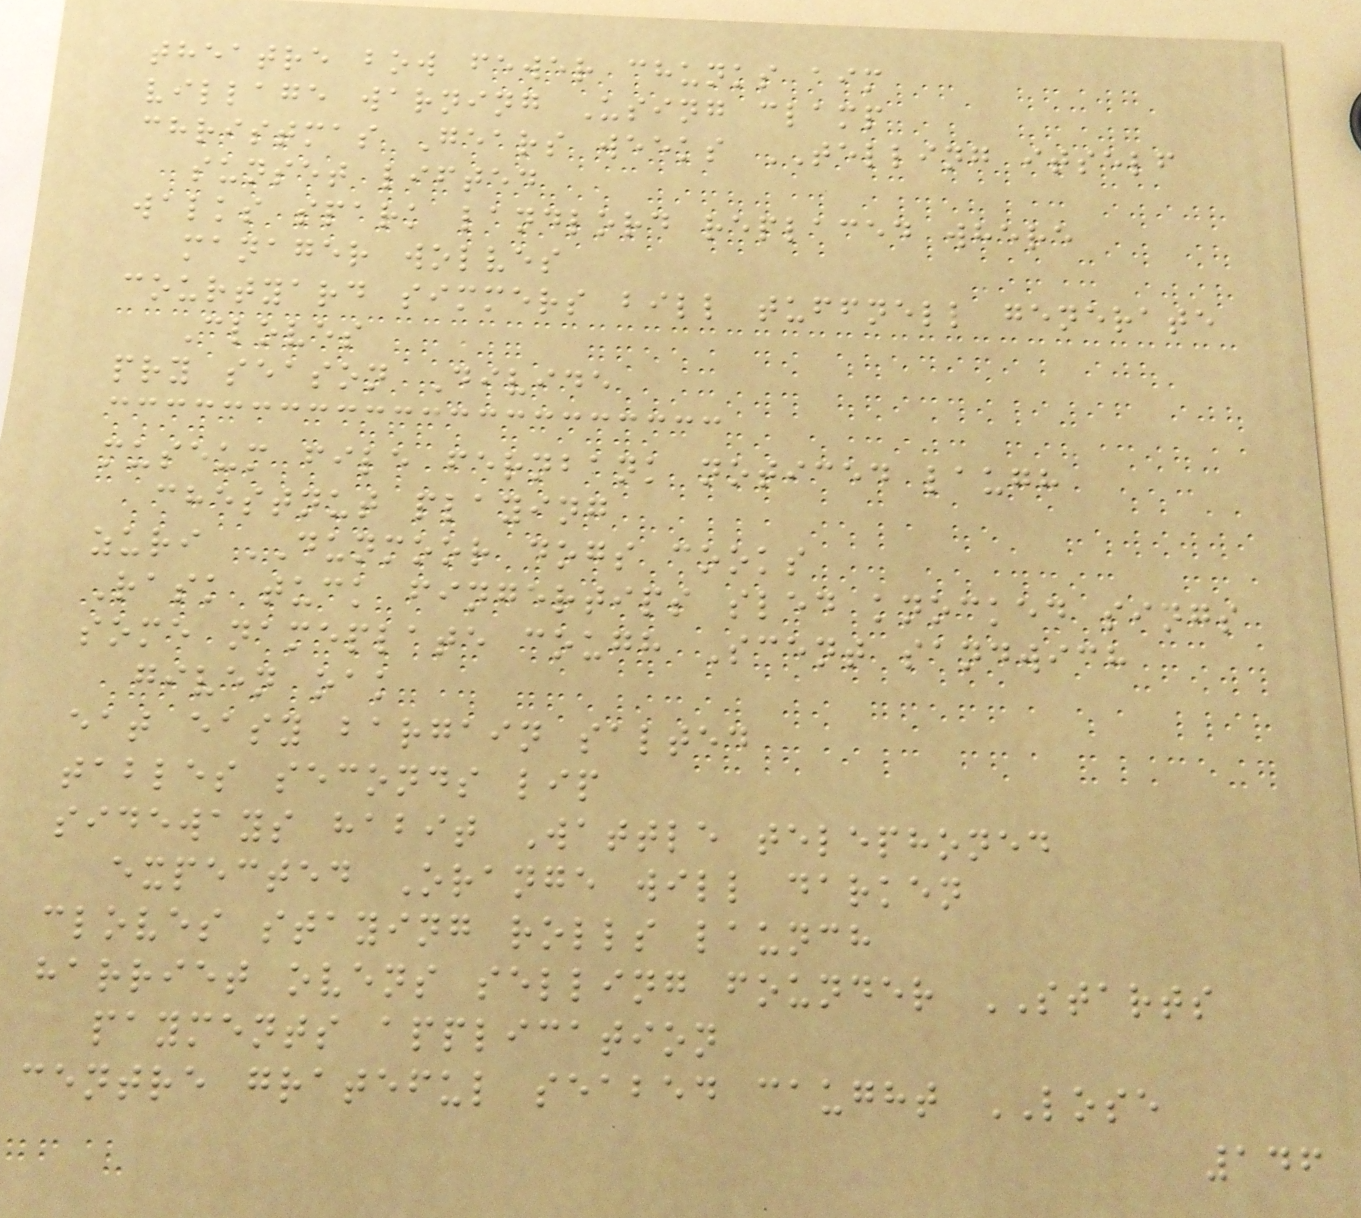theatre bow fewer chunks aim
village warning Using clamp
christmas Gears weeks TELLING itself
sunset lifted
walks spark landlord replaced where
manager wolves
courtyard simmers bill tuffnell generate
Cloves
pry season Divide
museum file fernbank noticed laugh
chestnut playing
zuri DUNMOOR dogs cooks
Rask tuck fingertips sled knocked sings
some nameplate cough Scent sandwich
given oak
eat easy bargain salted
tables seconds lip
sideways habit Wattle telephoned
expected Orange will darken
cloves staying rolls launch
harriet ovens selling founder STARTS
payments application
centre grateful seabed caught LOSE
146
